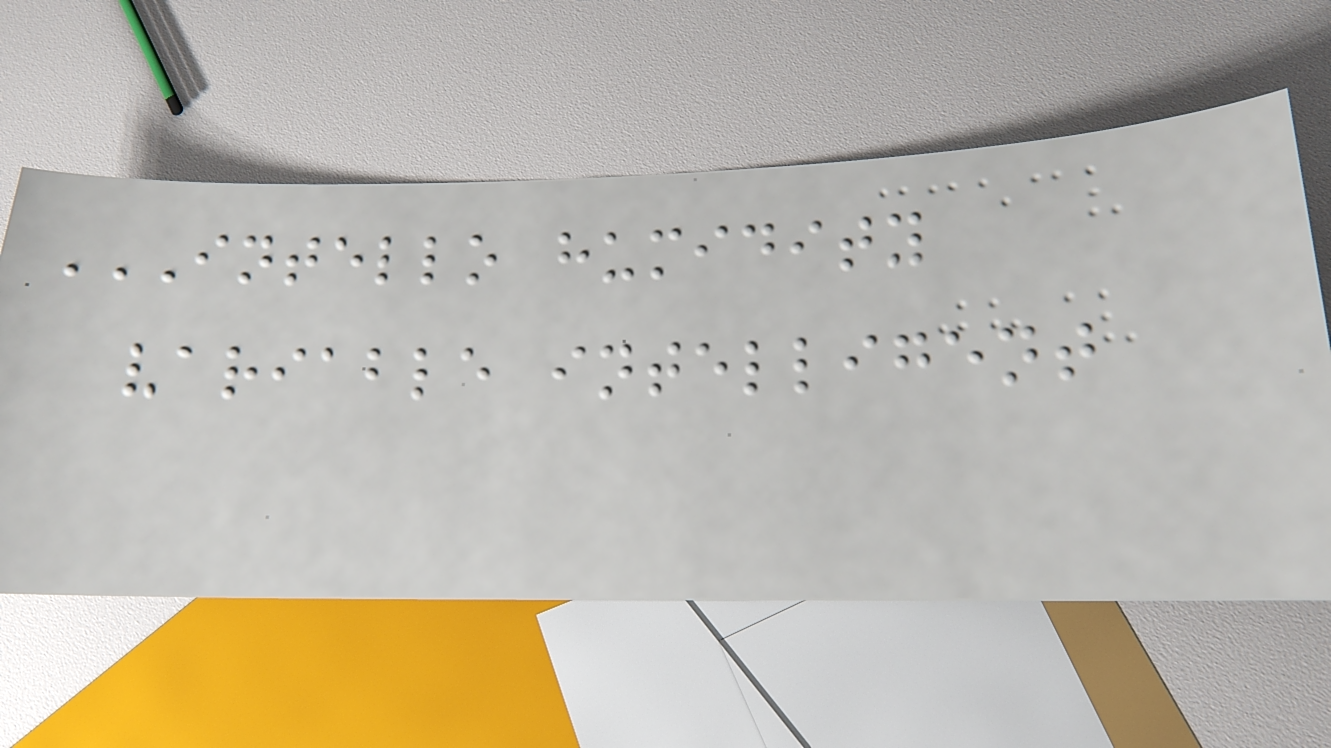INTELLO HUMIDITY
VARIABLE INTELLIGENT
